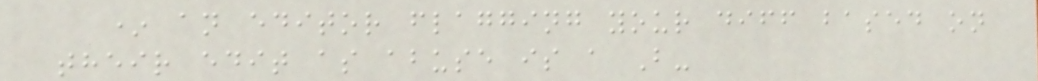* an editor flagging your diff based on
their edit as abuse is a B-
